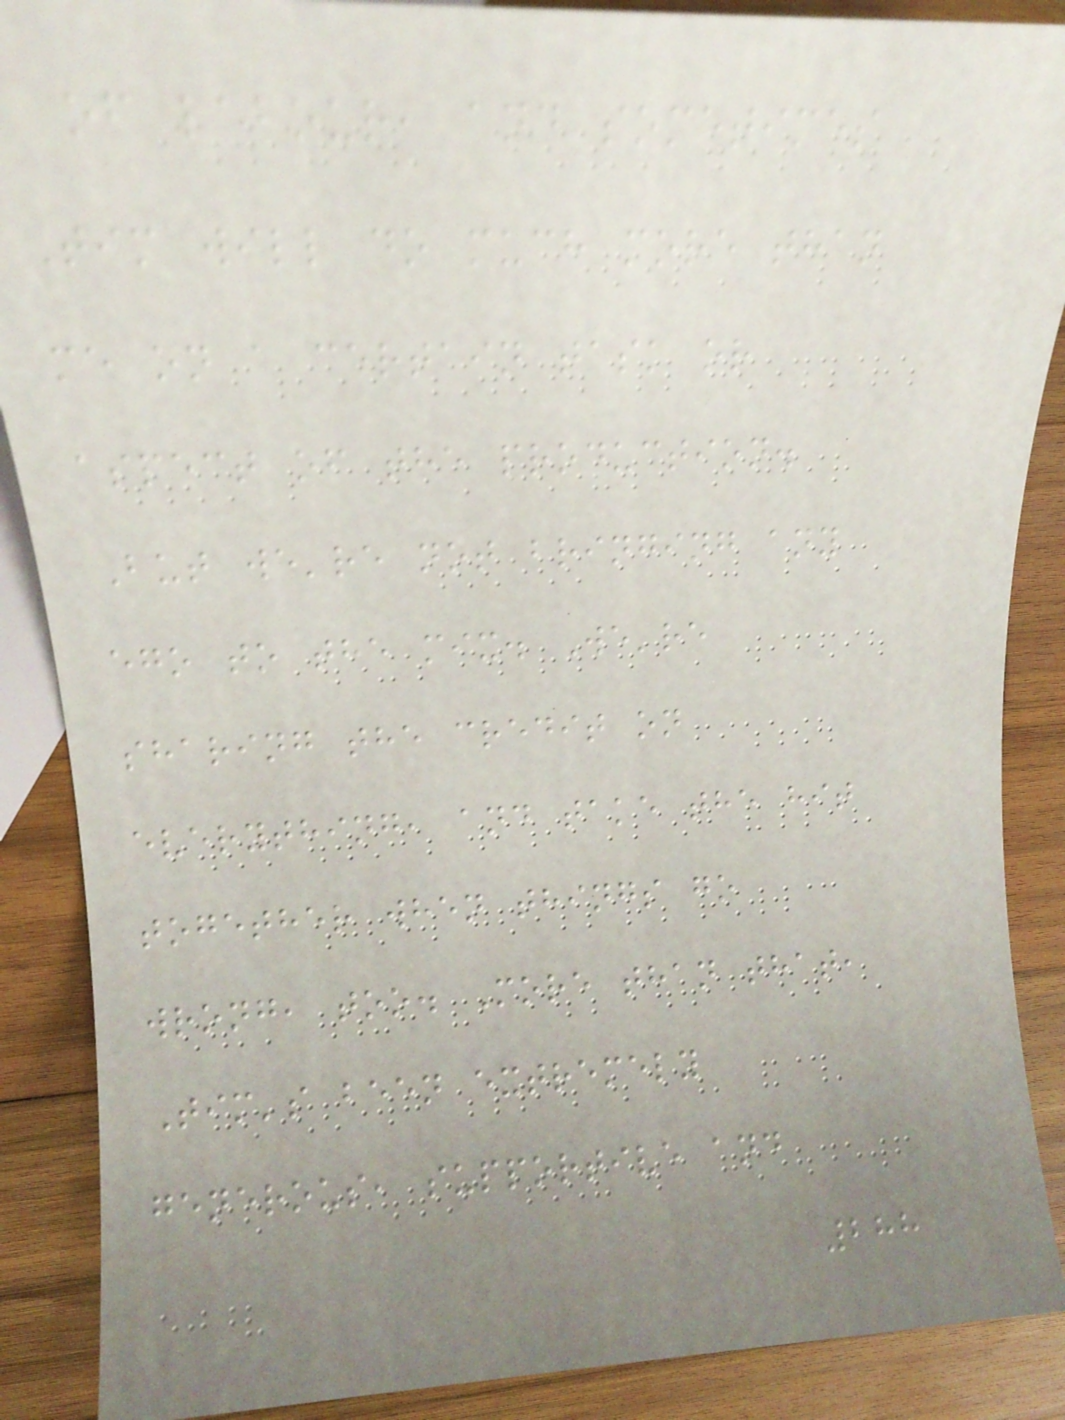of labour, and sometimes
Tim will do much more than
me on a certain task or
aspect of the production.
But we're not bringing any
ego to the mix. We're
sharing the credit on
everything, and take the hit
together when things go
wrong, too. More than that,
Tim's been extremely
generous, supportive and
288
